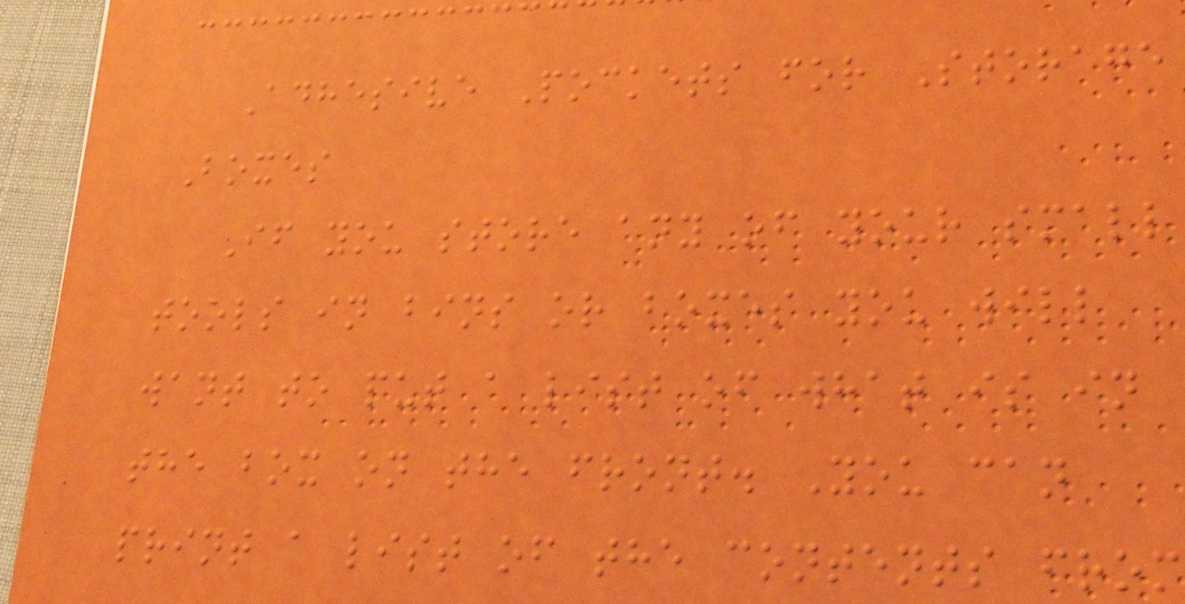Adhesive Pockets for Storage
Boxes
If you store any of your small
tools in bins or boxes you will
want to put a list of what is in
the box on the front. You can
print a list of the contents from
